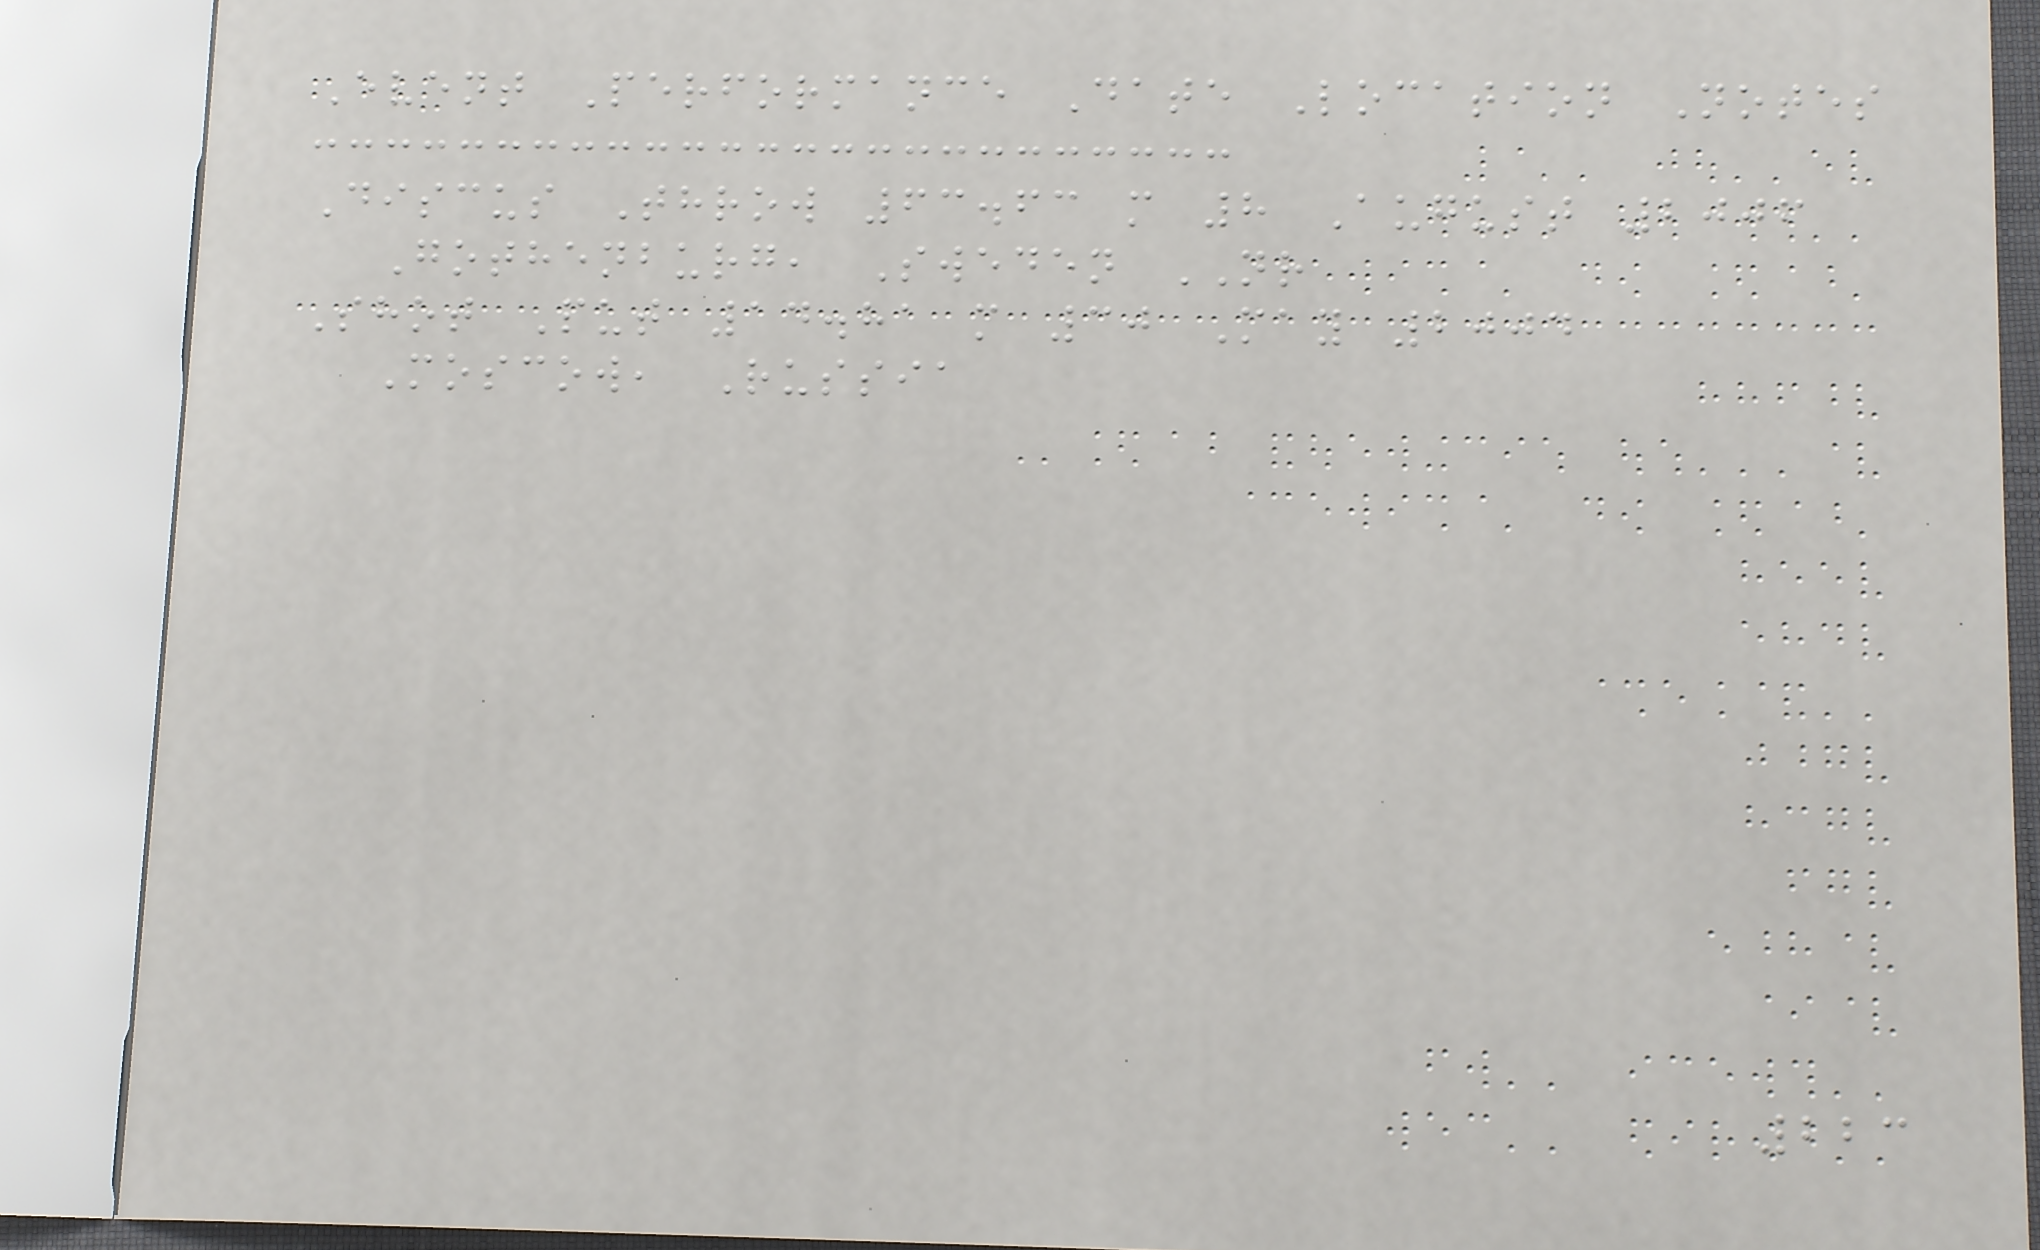Event Performance Date Location Notes
Discus Throw 63.63 m 8 August 2006
Gothenburg, Sweden NR
Shot Put 14.81 m 30 May 2004
Moscow, Russia
223
